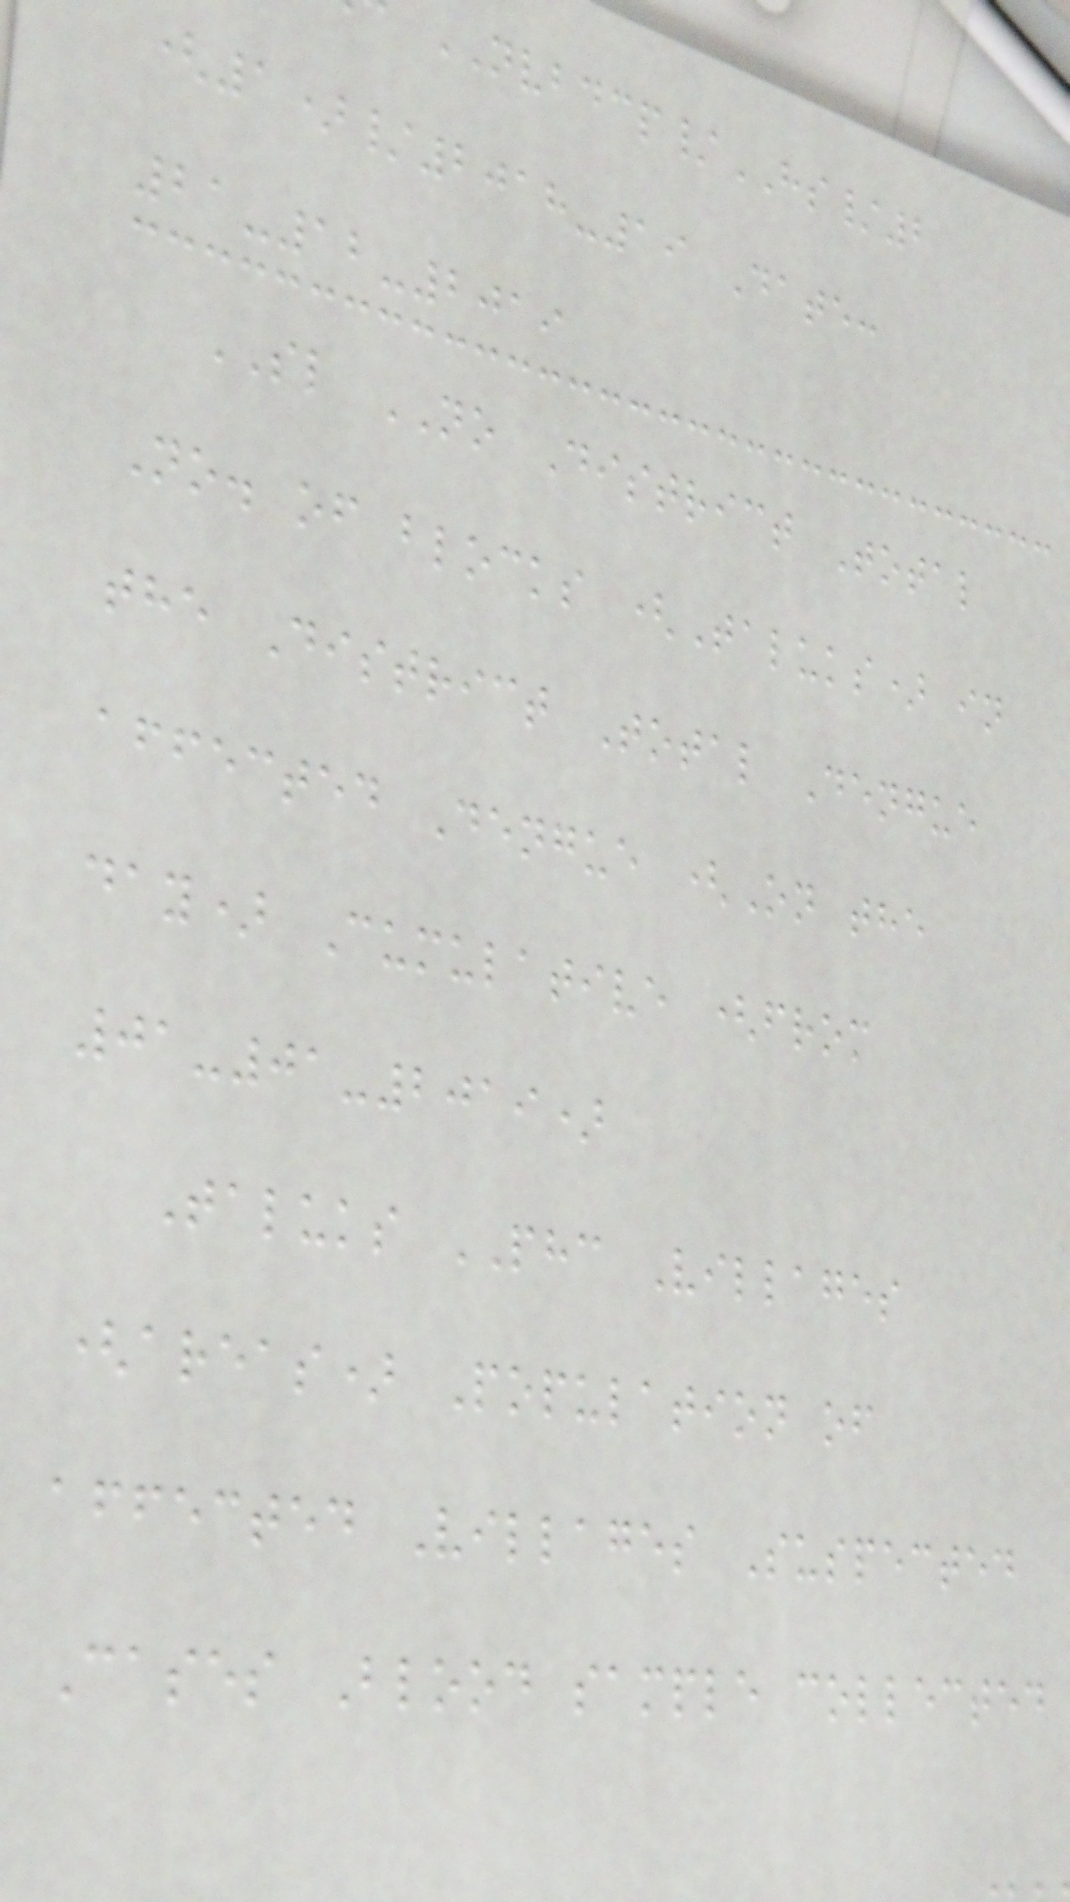NVBDCP/HS/2
(1)/2018-19 Date:
21-12-2019
SL NO District Total
No. of blocks (Taluks) in
the District Total Dengue
affected Dengue (On the
day) Cumulative (from
01-01-2019)
Taluks PHC Villages
(areas) Population of
affected Villages Suspected
Cases Blood sample collected
